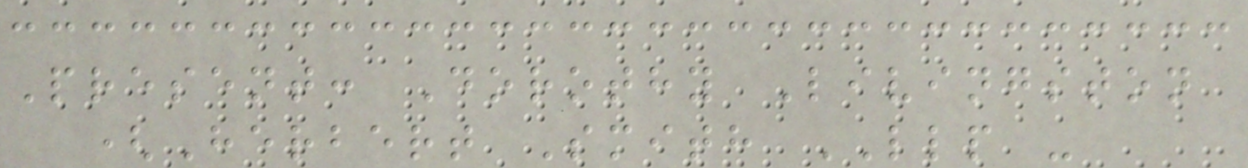Present: Dorothy Livingston
(Herbert Smith LLP -
